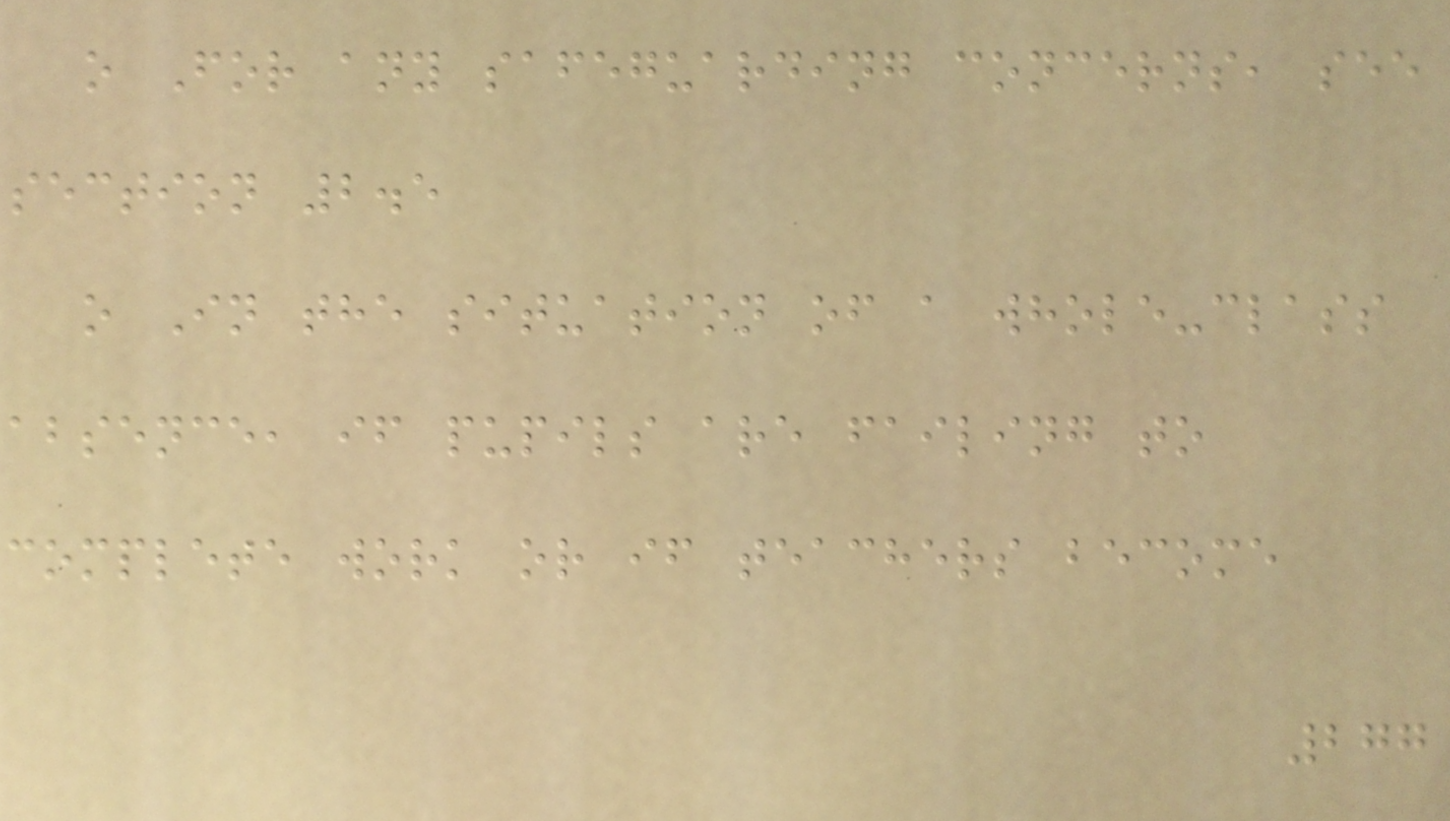o For any safeguarding concerns, see
section 2.5
o In the situation of a whole-class
absence, if pupils are failing to
complete work or if teachers become
277
